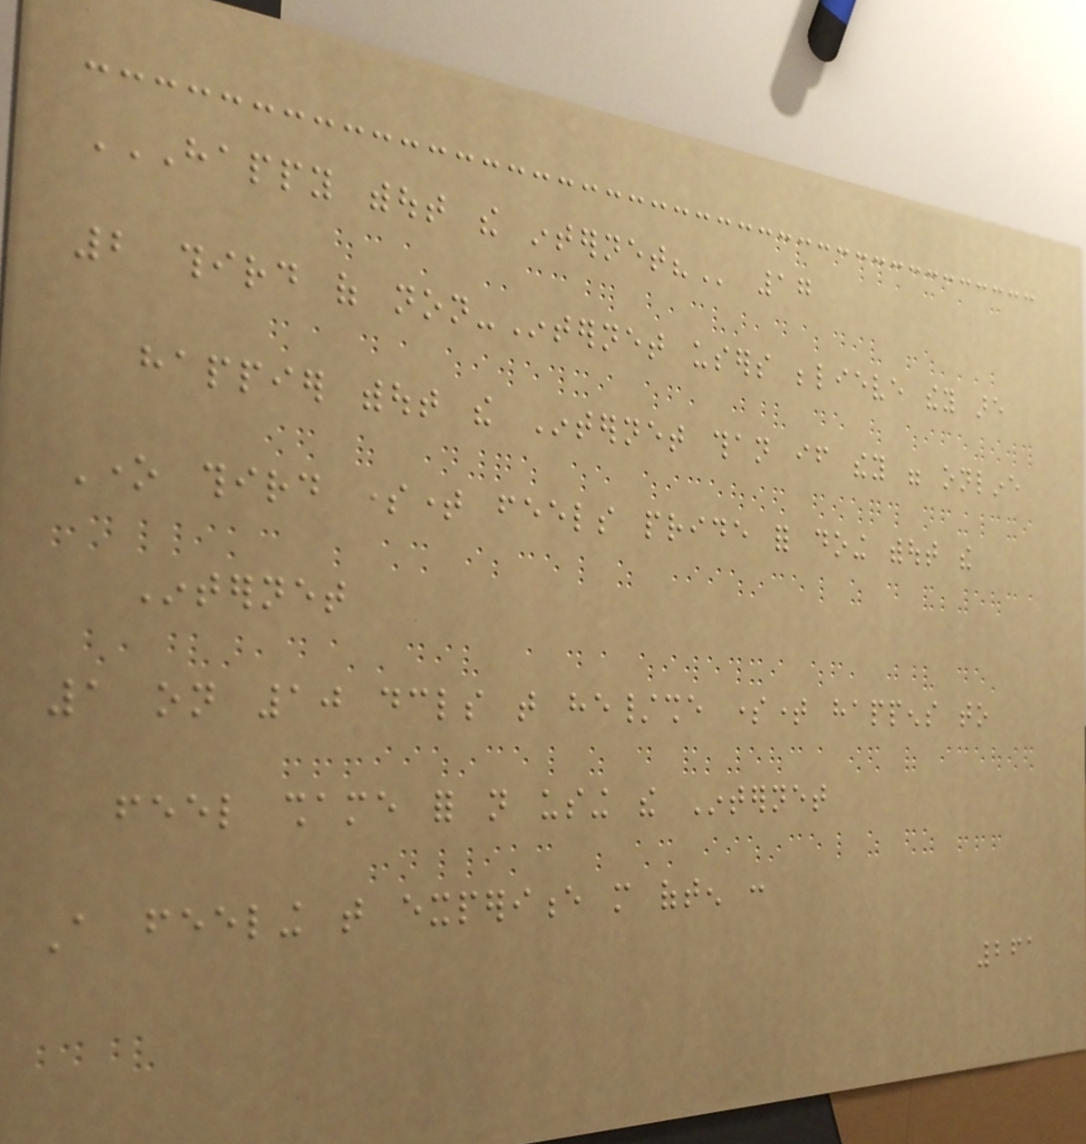HAPPY WITHOUT THE INTERNET? 17
2 third of non-Internet users believe they are
happier without the Internet than if they were online
One third sometime feels pride for doing without the
Internet
1 on 10 declares that he/she sometime happens to
feel shame for not using the Internet
A feeling that experience more often :
261
